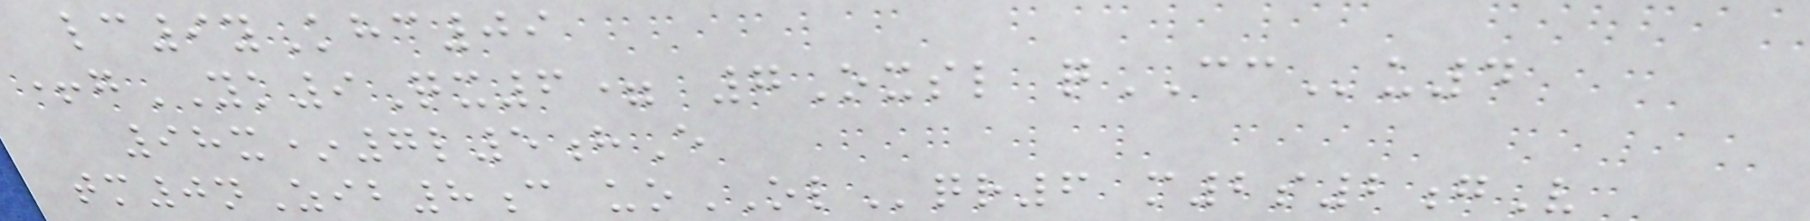lc9yKhc09
+gYK9Qx6= 7Oxsl qCCu4
98x*7l5hE
tm0nZib8c uoOLqr6 m2s2gV
